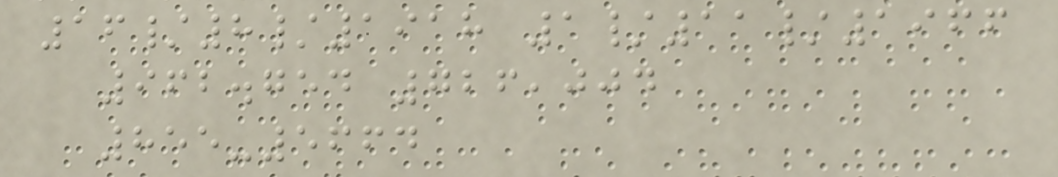16/8/1918 1/11/1966
962.754 726,004
855-5664
